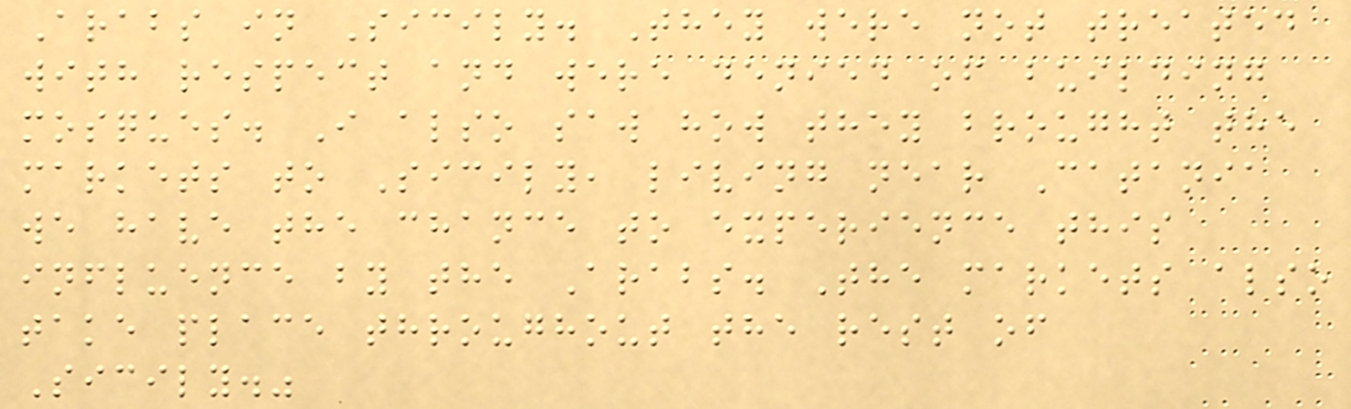Arabs in Sicily. They were not treated
with respect and were denied of building
mosques. I also saw how they brought the
markets to Sicily, living near Catania
we have the chance to experience this
influence by the Arabs. The markets also
take place throughout the rest of
Sicily."
